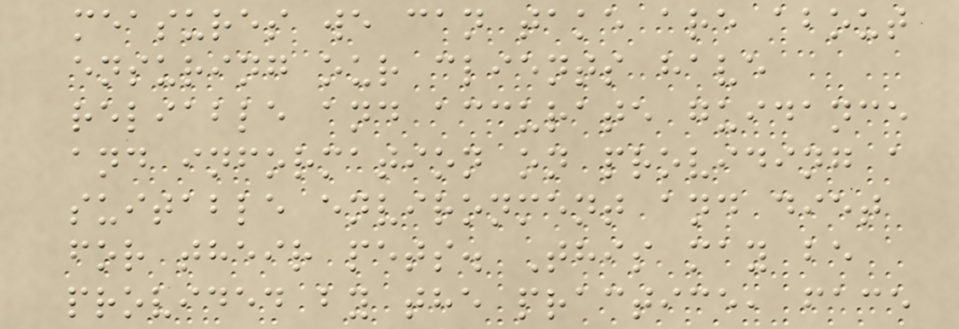measures we can take are about
ensuring our clients have
reliable and accurate guidance
and information on providing a
suitable environment and diet
for their pets. This may be
provided by the practice, face
